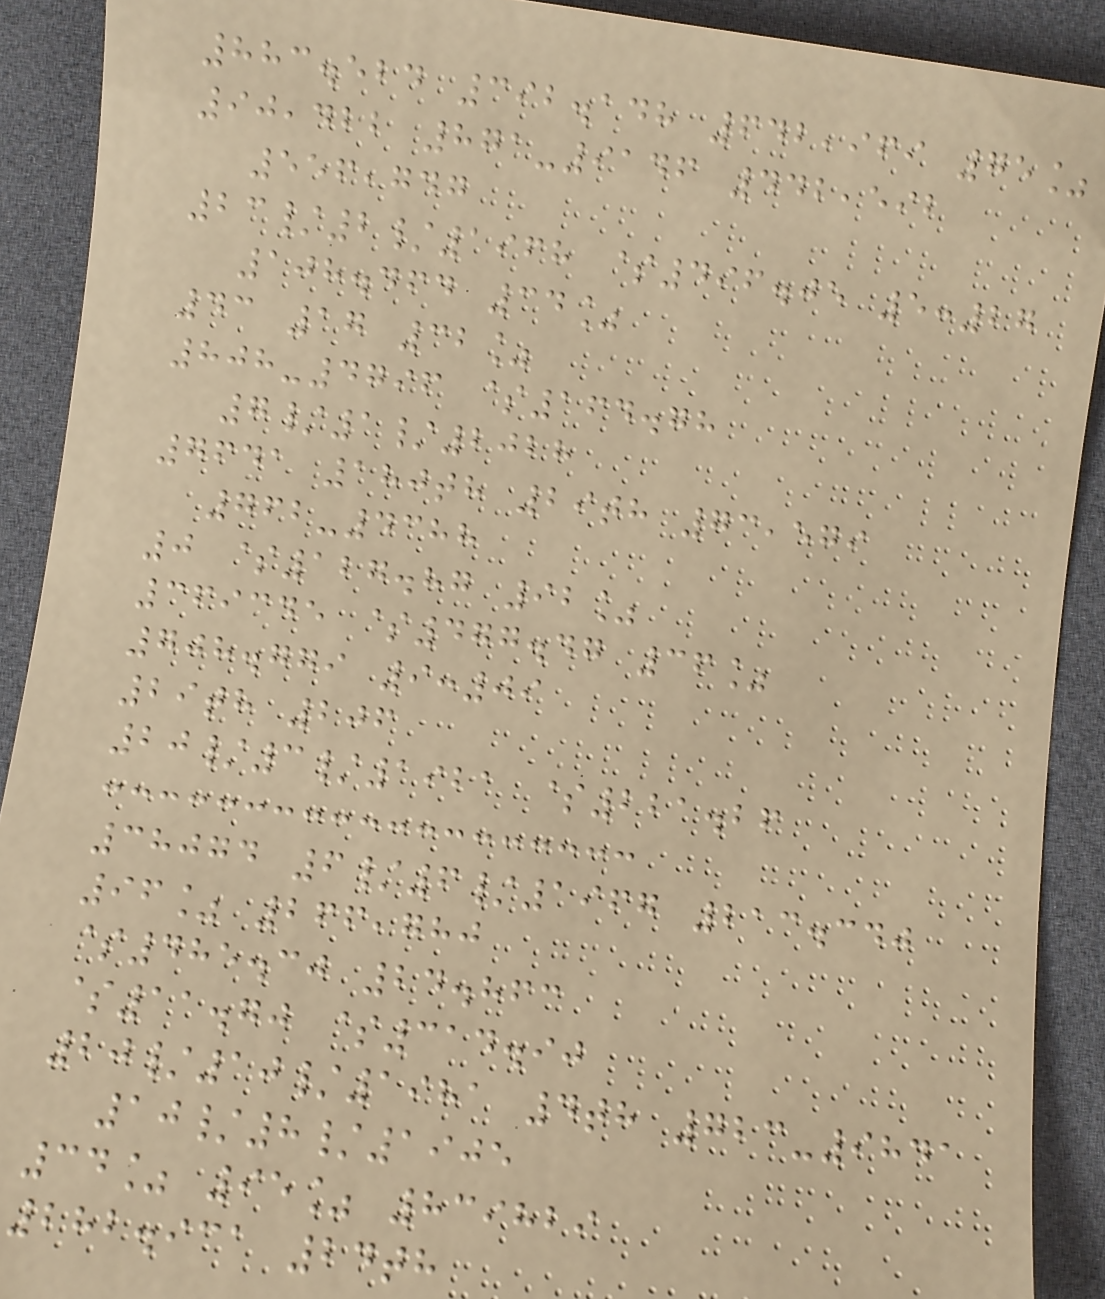883.524 392.148 642,969 75%
90,422 871-9146 442,592
556,747
23/2/1968 $496.05 5:27
108.464 34%
43 17 32%
808-4796 $164.78
7/1/2028
7641 180th 29th 73,579
762-4388
0 $127.87 92%
369345 $477.47 36%
708.779 9:09
29th 206
20/3/1921 $221.26
38074 6/6/1967 213.340
96% 266,780
$485.30 24.863
$11.70 $314.90
20/10/1981 4th 723-9841
10/8/1905
34% 95% 839829
282.931 24th
